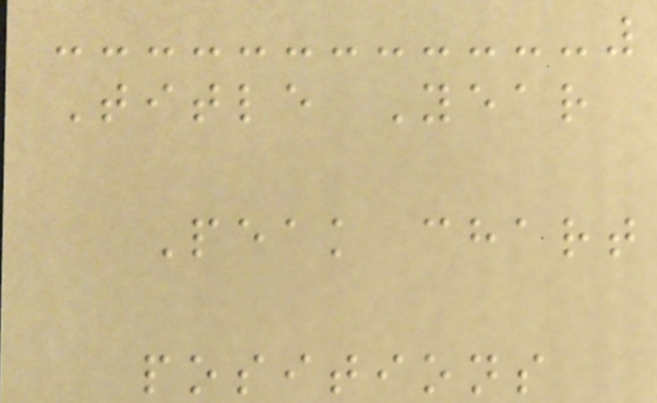Title Year
Peak chart
positions
